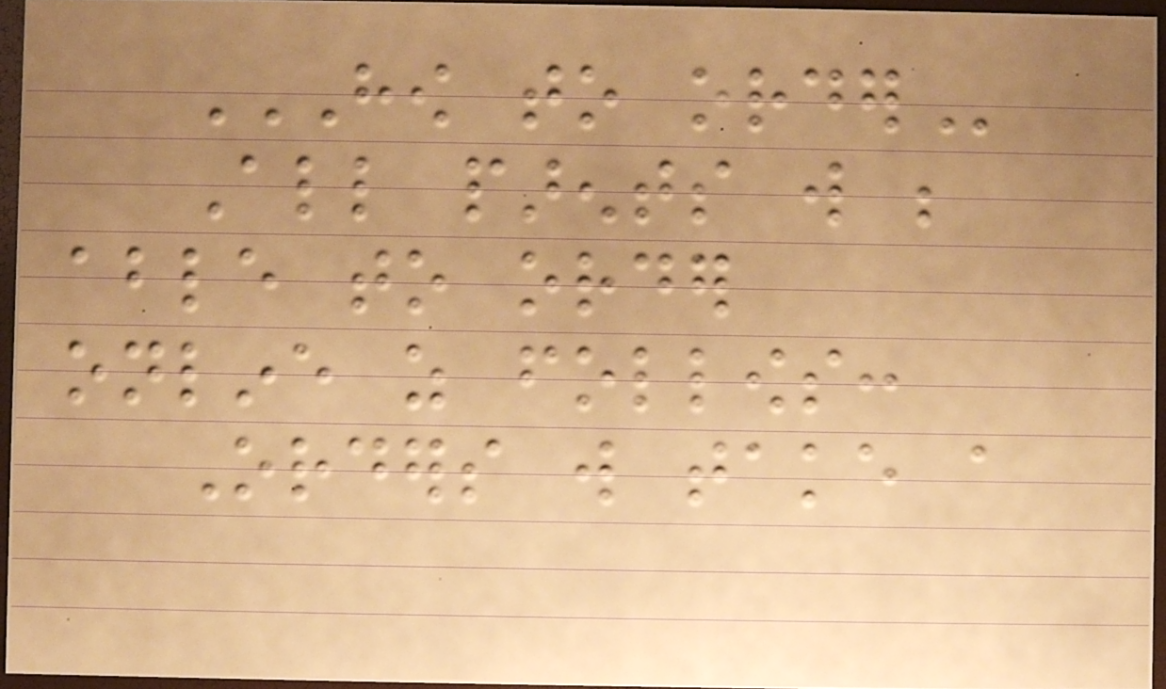HOW TO ORDER
All parents will be
able to order
online as follows:
Orders will take a
